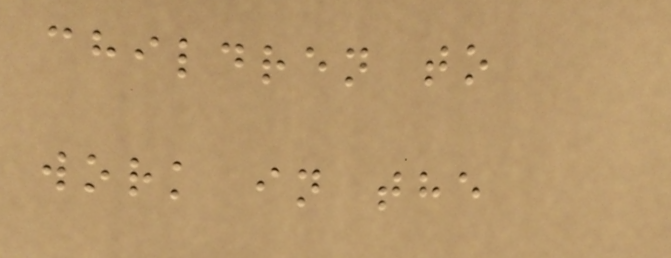children to
work in the
